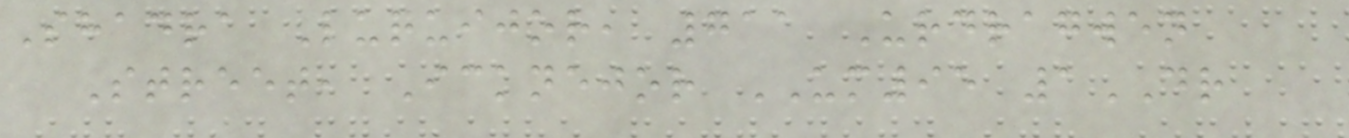Shadra Luquijor, 711 Urdragwen
Street, Icknejor UM95 1DR
